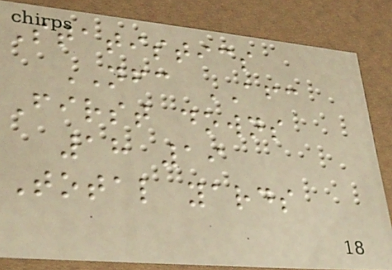Statistics
NFC AFC
First downs
18 19
Total yards
